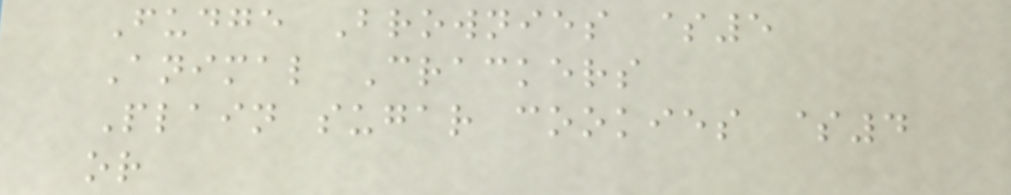Fudge Brownies $5
Animal Crackers
Plain sugar cookies $4
or
